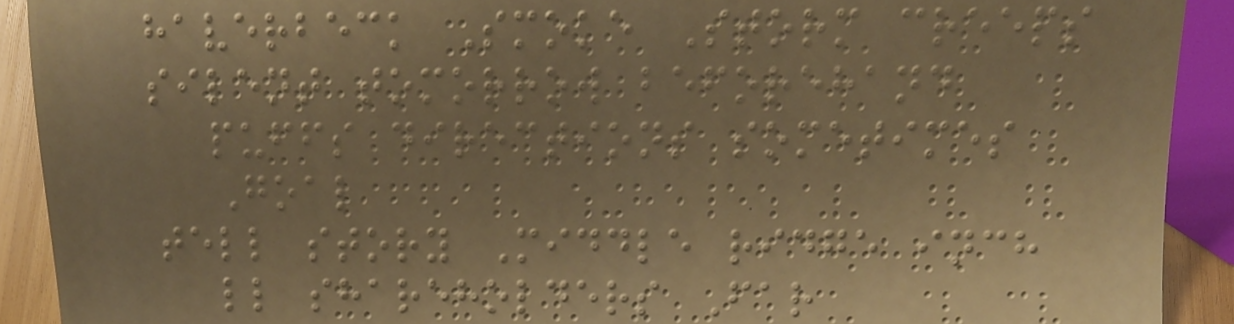haverbeck Smoke Storm creeps
silent tomorrow beforehand
puffs directions sometimes
Goal
tell story Middle ridge inch
ll shareholders Far
